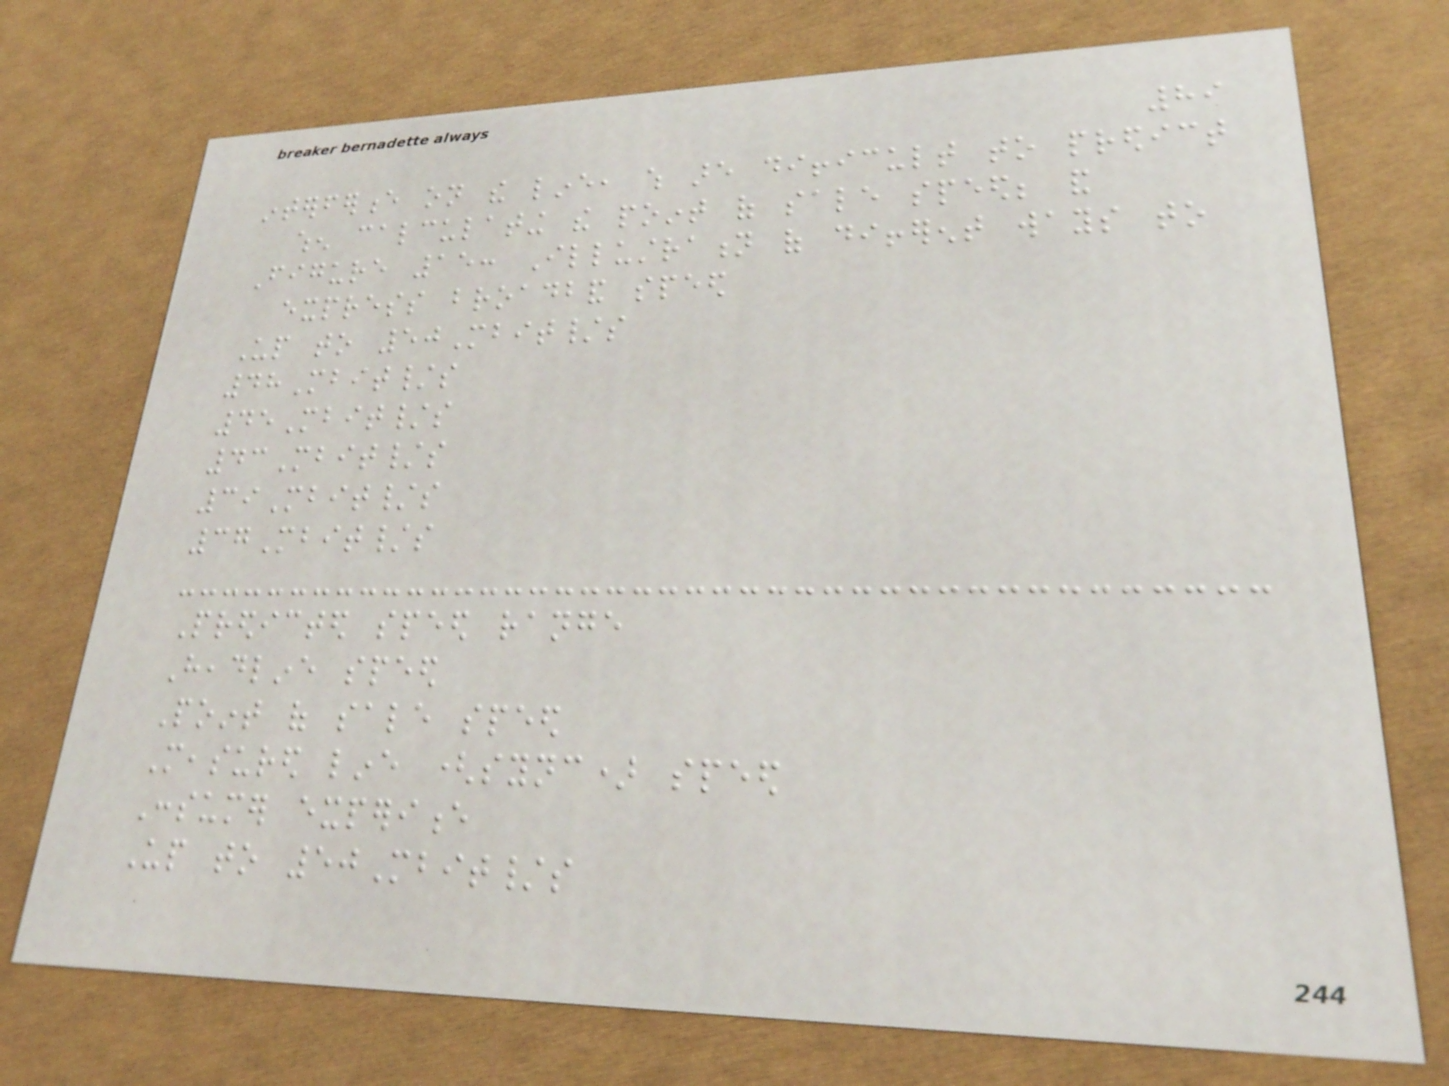89
interference on the line, which are difficult to predict
when calculating the point of sale speed; and
Figure 15: Illustration of different ways to
express broadband speed
Up to 50Mbit/s
48Mbit/s
45Mbit/s
43Mbit/s
39Mbit/s
37Mbit/s
Predicted speed range
Headline speed
Point of sale speed
Measured line (sync) speed
Consumer experience
Up to 50Mbit/s
